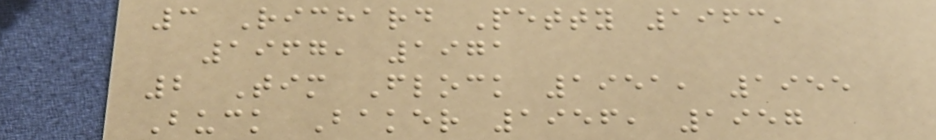3 Richard Petty 1963,
1967, 1971
2 Tim Flock 1951, 1955
Buck Baker 1956, 1957
